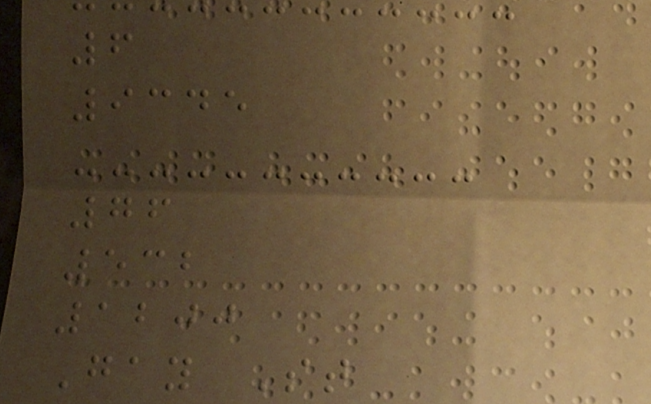6
9345
76
532
1200
Gay St
